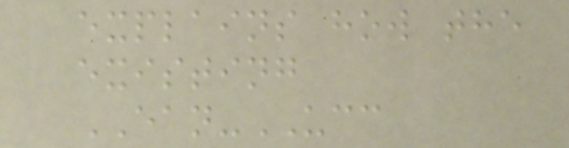explains how the
existing
EAN-UCC
